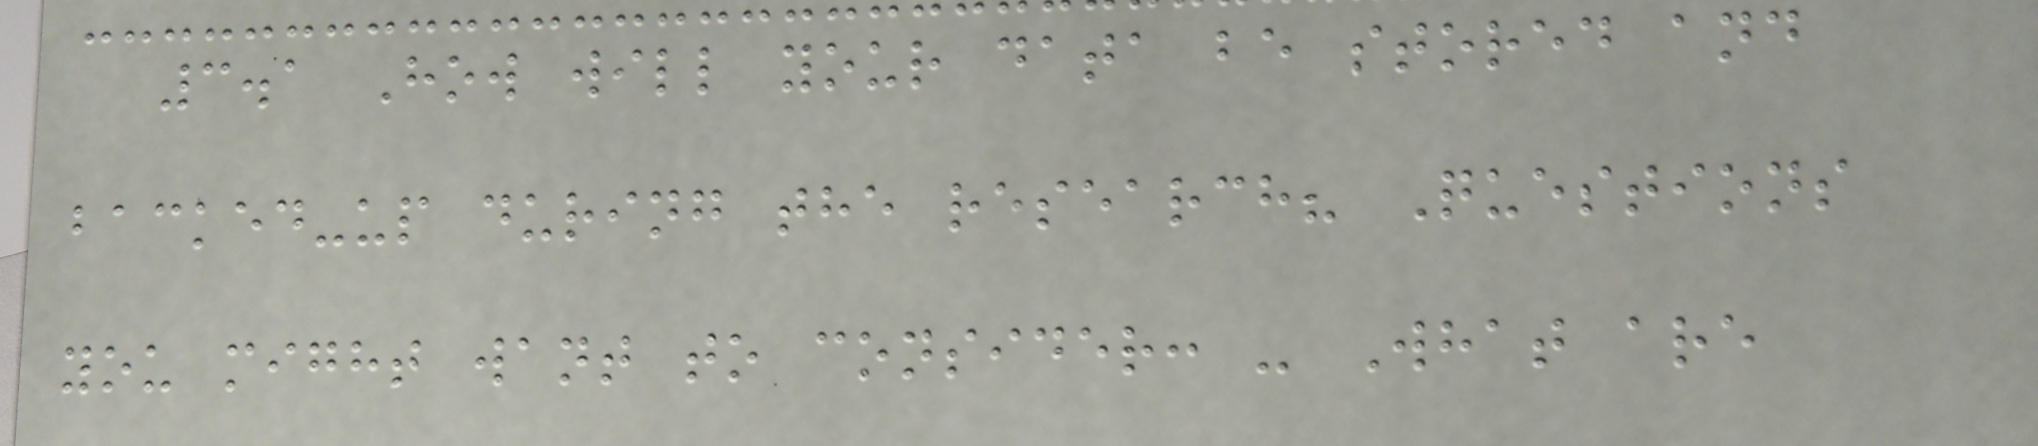3.1 How will your data be stored and
backed-up during the research? Questions
you might want to consider: - What are
